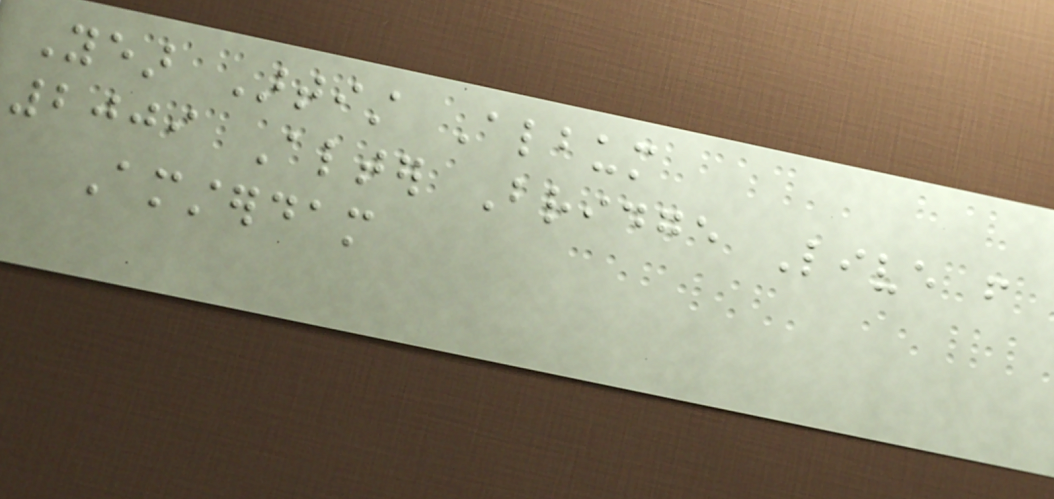Year Artist Album
2009 Alter Bridge Live from
Amsterdam
